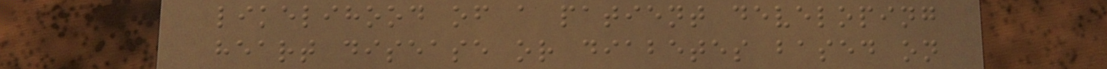likelihood of a patient developing
heart disease or diabetes based on
